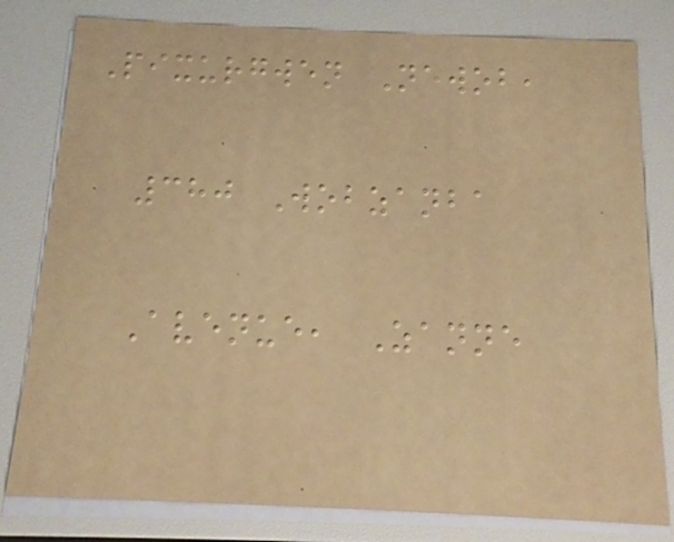Pixurgwen Newob,
380 Wobzanba
Avenue, Zanne
